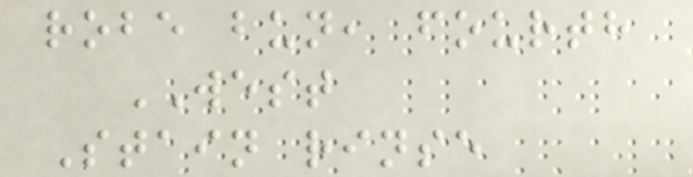robe bun, fourth
WEST
Stain rinse
